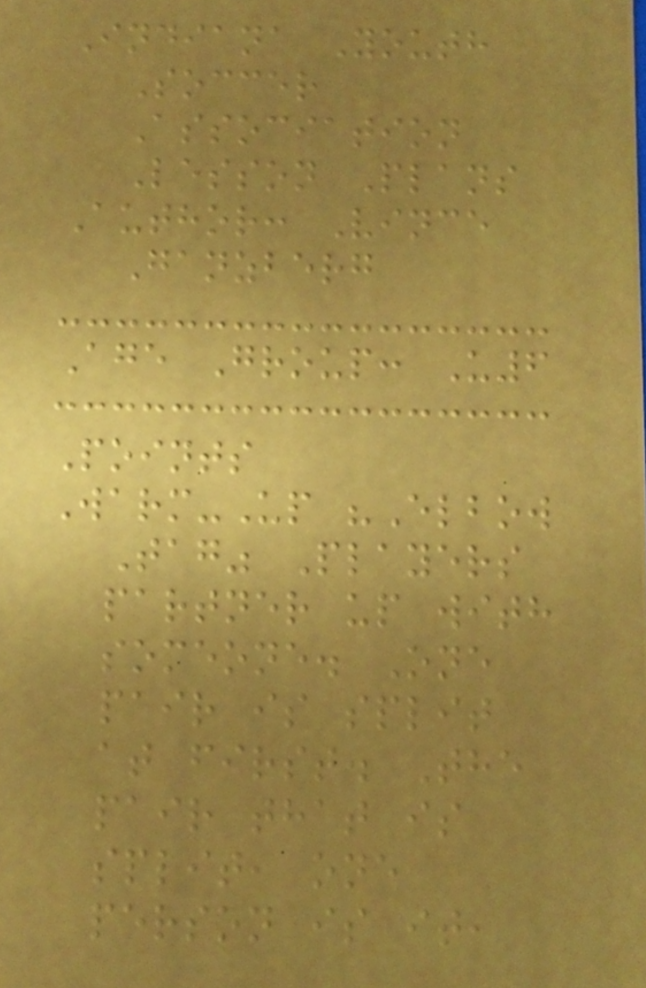Indiana Youth
Soccer
Association
Lesson Plans
Author: Vince
Ganzberg
Age Group: U6
Points
Warm-Up "Elbow
Tag" Players
partner up with
someone. One
pair is split
at first. The
pair that is
split, one
person is it,
